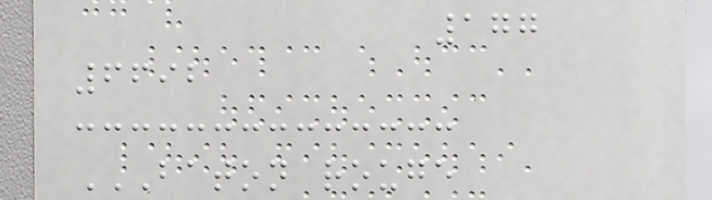177
6692
BATON ROUGE
